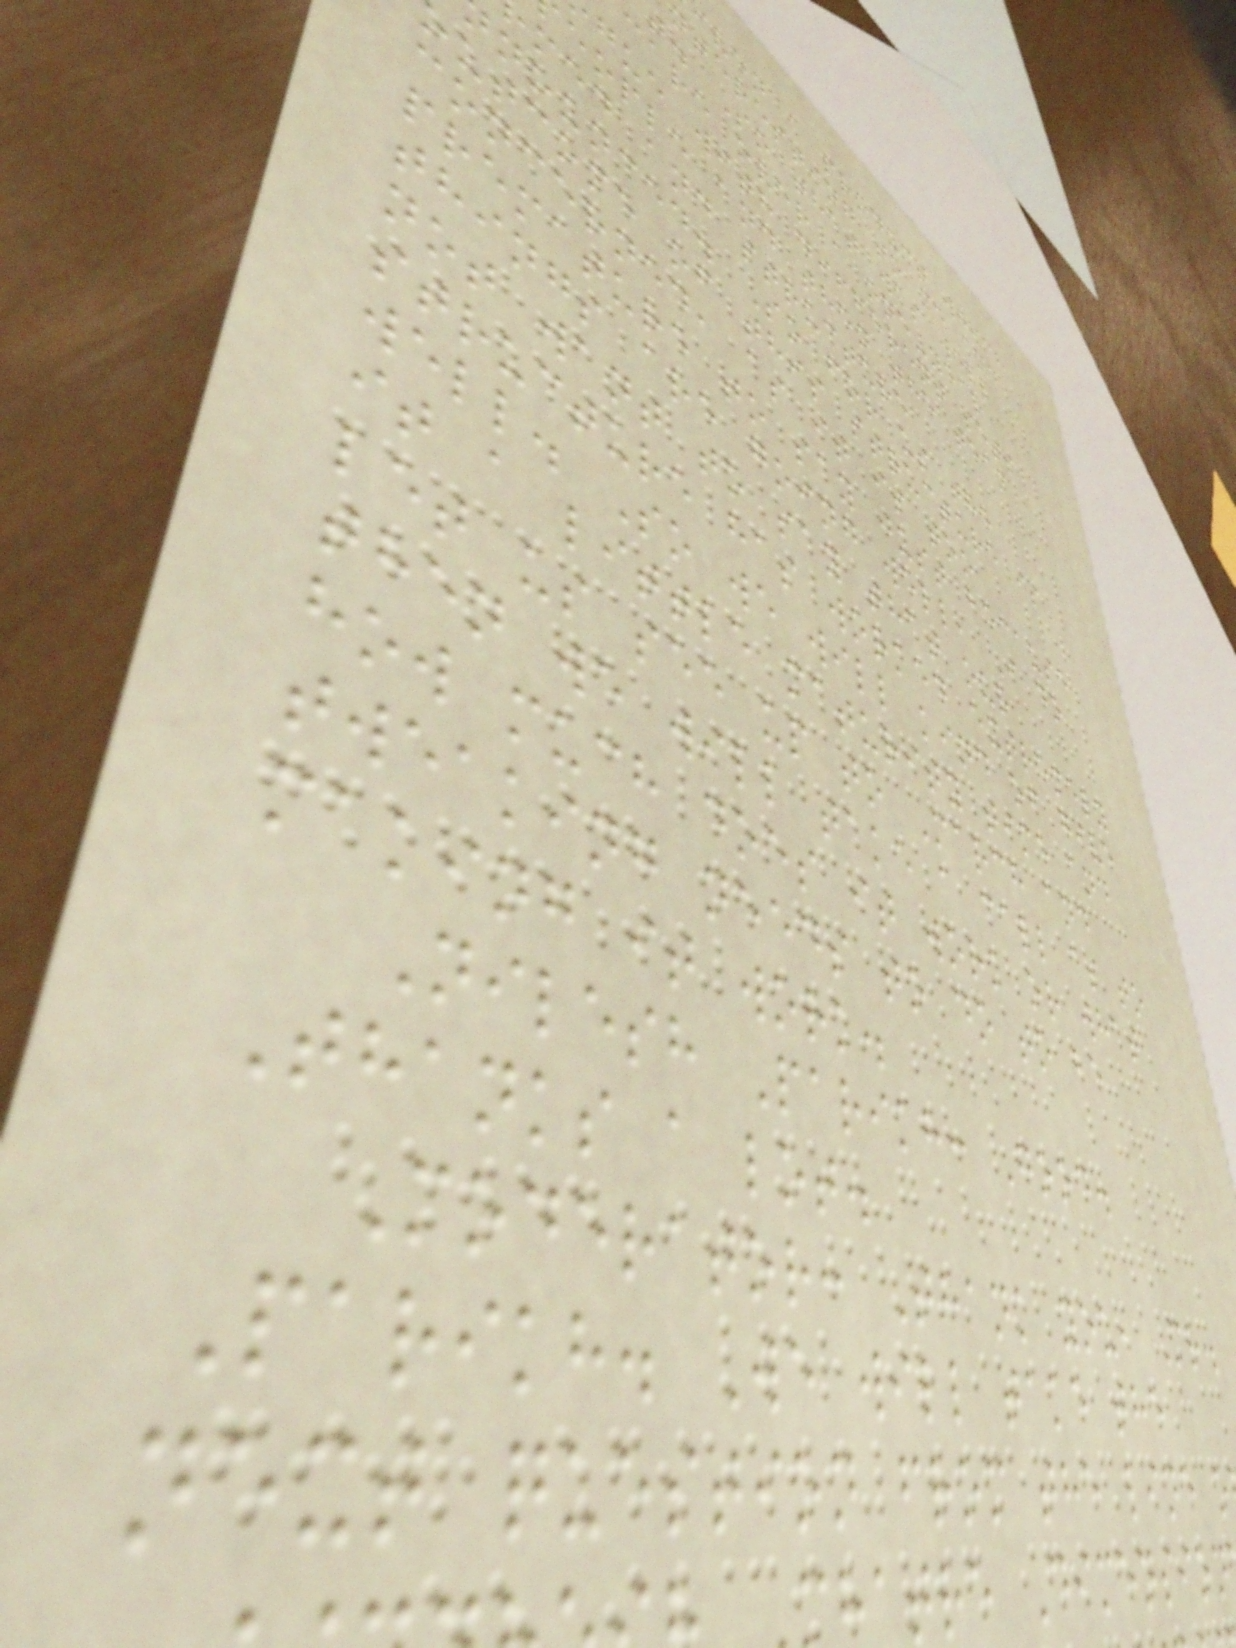iven a product which
nteresting to me and
t. So that was well
care over a one-year
gue with different sets
eople and then the team
med and structure
nounced. So for us the
utcome of this structure is
concerned, as it is too
premature to say just because
things are going well, I do
not want to say that our
structure has worked extremely
well. So we will kind of give
it a little maturity time and
let us see up to March and
then we will take a call as to
how much does it work or what
tweaking needs to do to be
making it work.
Nilesh Parikh: Good.
Thanks a lot.
Moderator: Thank you, Mr.
Parikh. We will take the
next question from the line o
atre Dimension
